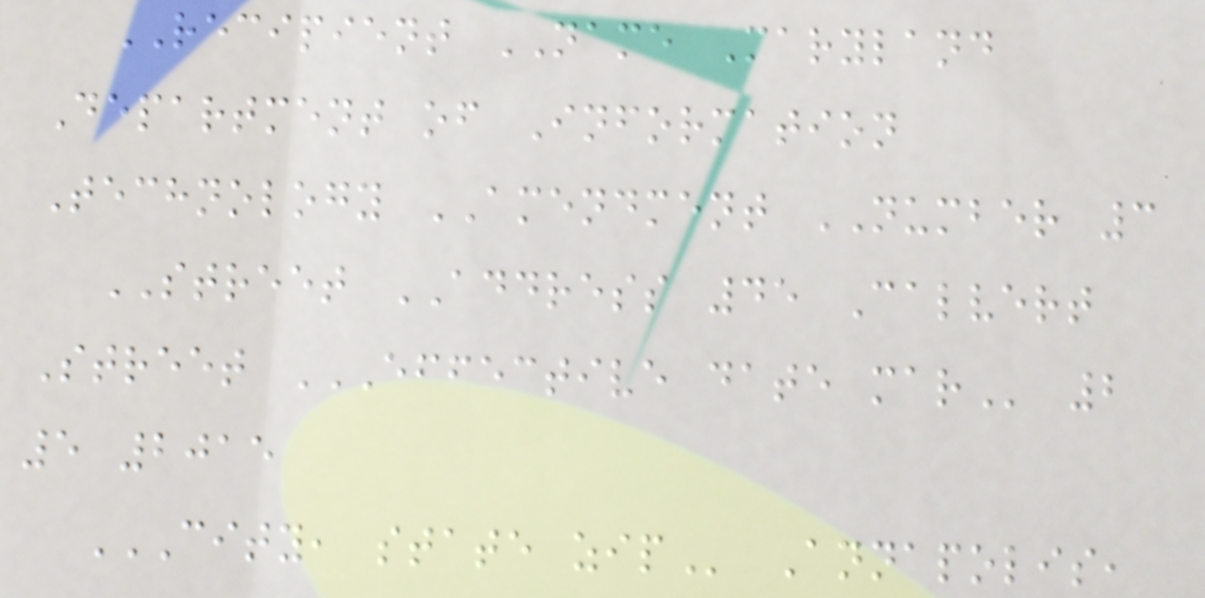RECIPIENT NAME Maryland
Department of Information
Technology AMENDMENT NUMBER 3
STREET ADDRESS 45 Calvert
Street EFFECTIVE DATE MAR 2
5 2015
CITY, STATE ZIP Annapolis,
